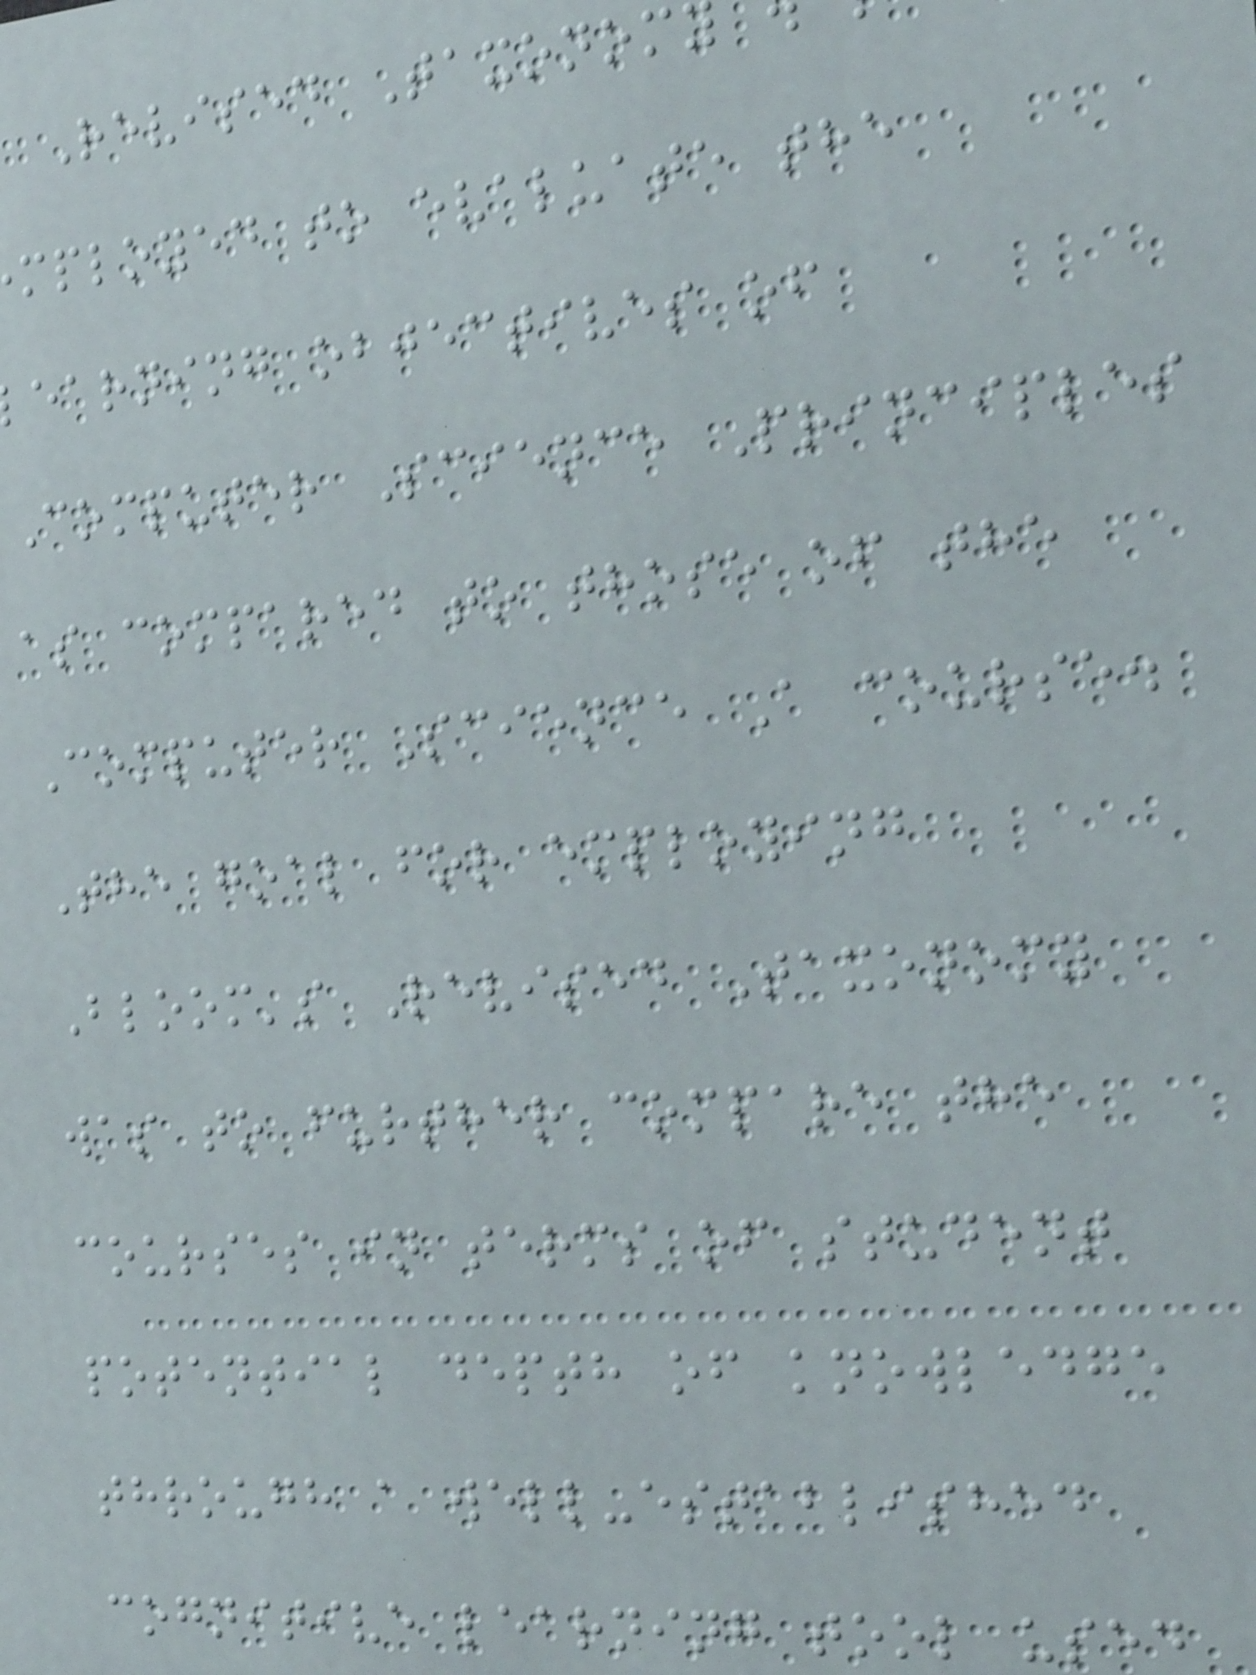Revised Taxonom
mployed to evaluate the
earning objectives of
Computer Science Principles
as compared to those of the
Computer Science A course.
The goal for employing
Bloom's Revised Taxonomy
was to further compare the
courses in terms of student
potential depth of knowledge
through a well-established
cognitive learning tool used
